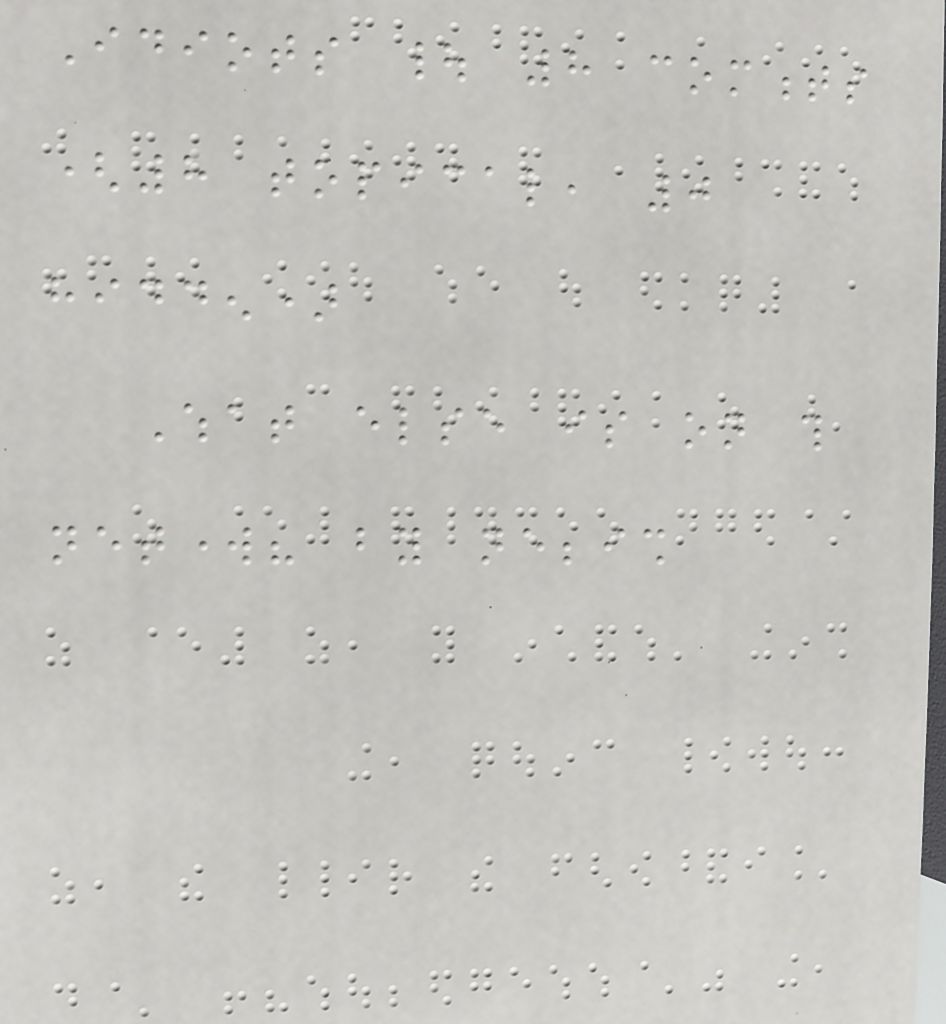Idiots | 8 comments
(8 topical, 0
hidden)
What else is on this
network? by nebbish
